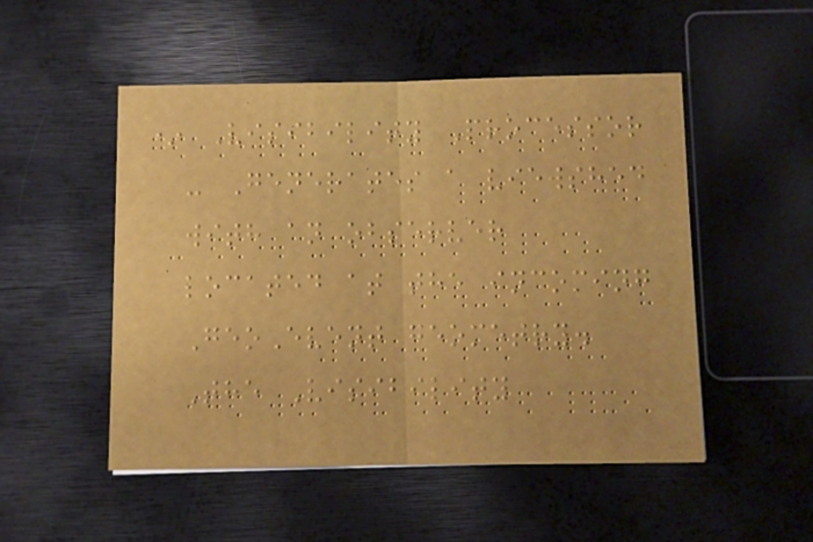* Visibility Processor
- Generates a viewshed
with an observer
located at the incoming
GeoEvent geometry.
The Visibility
